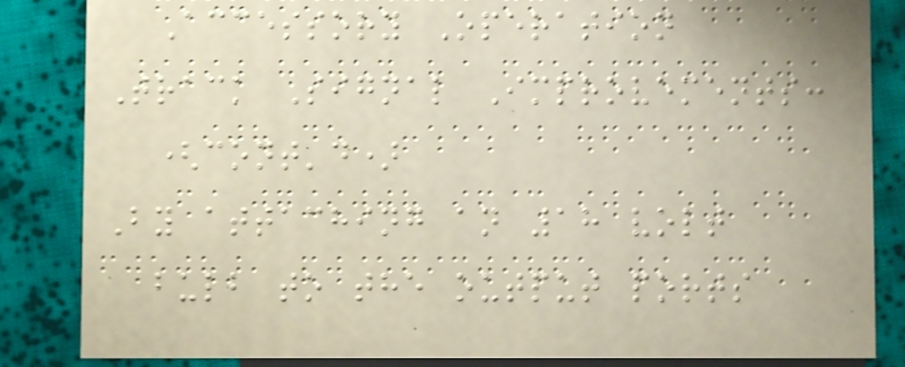Accessory Operation
Track Signal Improvements:
(cont'd)
By attaching an 18 volt
bulb to the output ports
